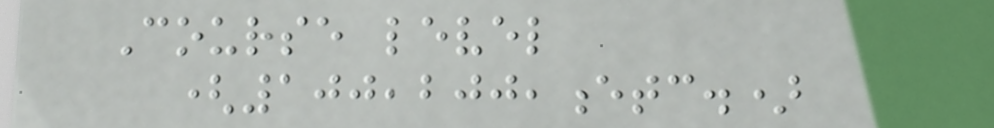Course level
(100,200,etc.)
